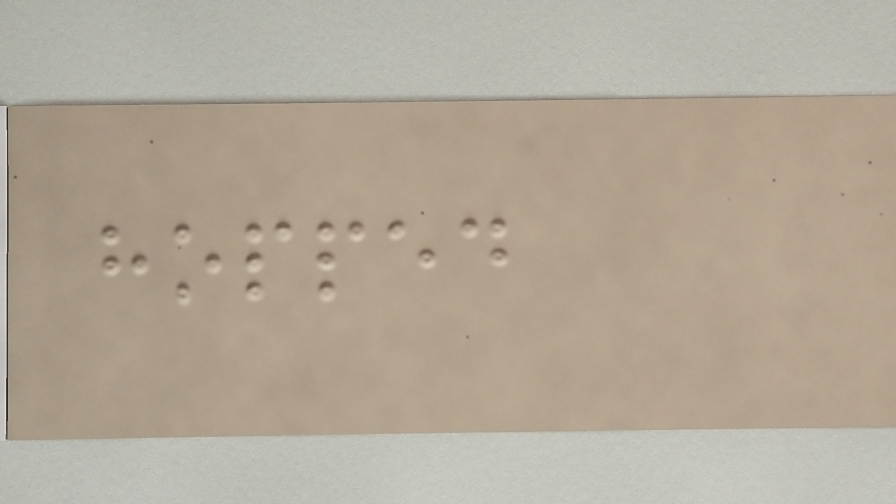hopped
